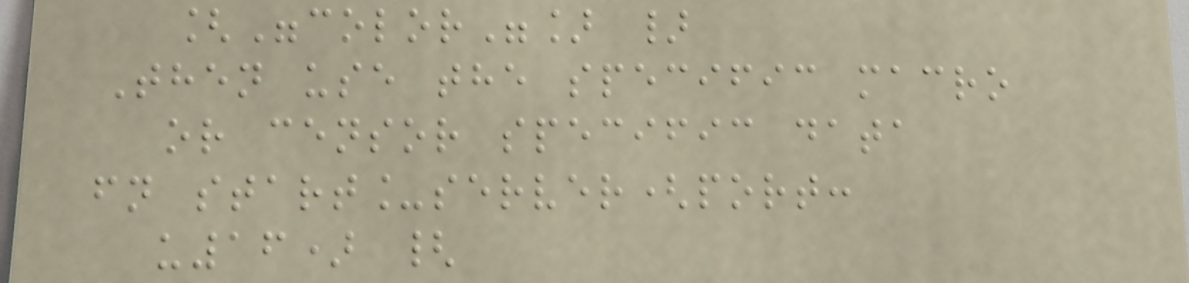["color"] }
Then use the specific macro
or censor specific data
fn start_server(port:
u16) {
